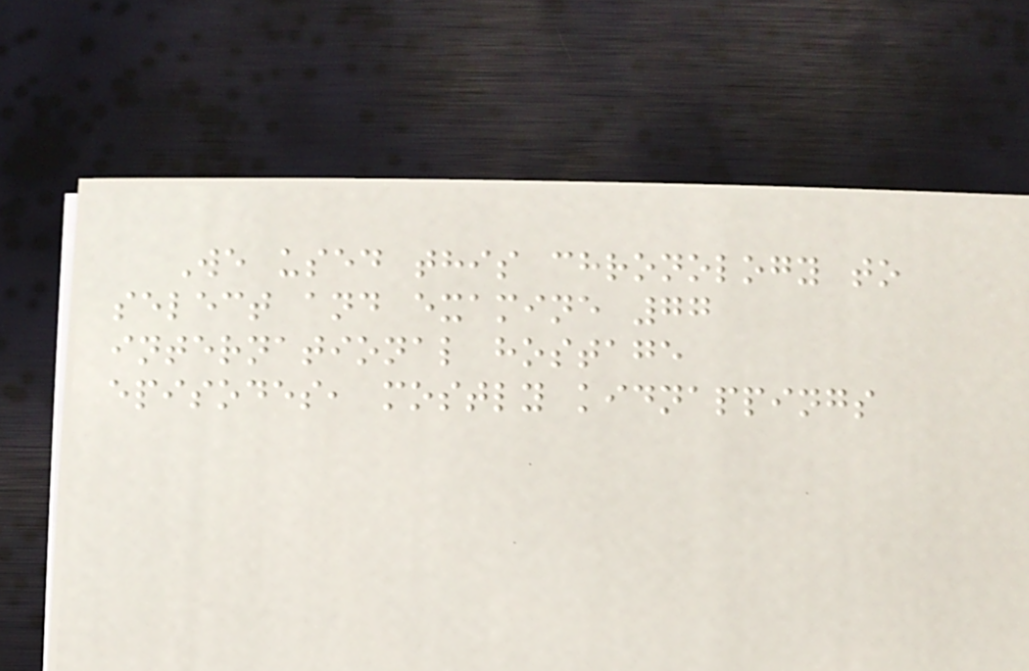We used this chronology to
select and examine 77
international hostage
episodes, mostly kidnappings
